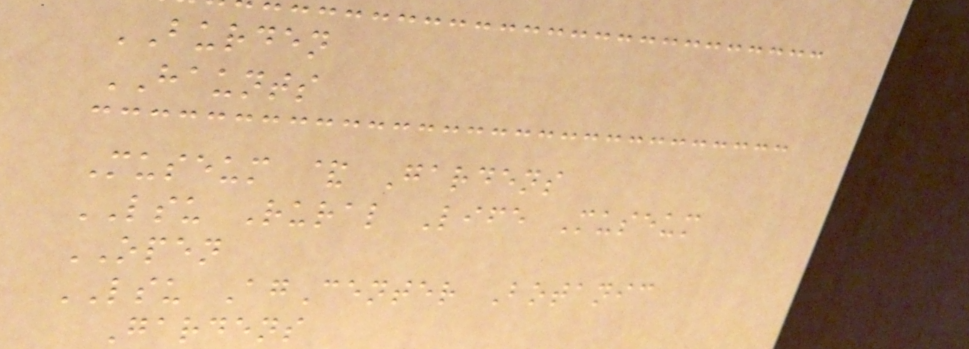BURDEN
HAUNTS
Museum & Gardens
LSU Rural Life Museum
OPEN
LSU AgCenter Botanic
Gardens
